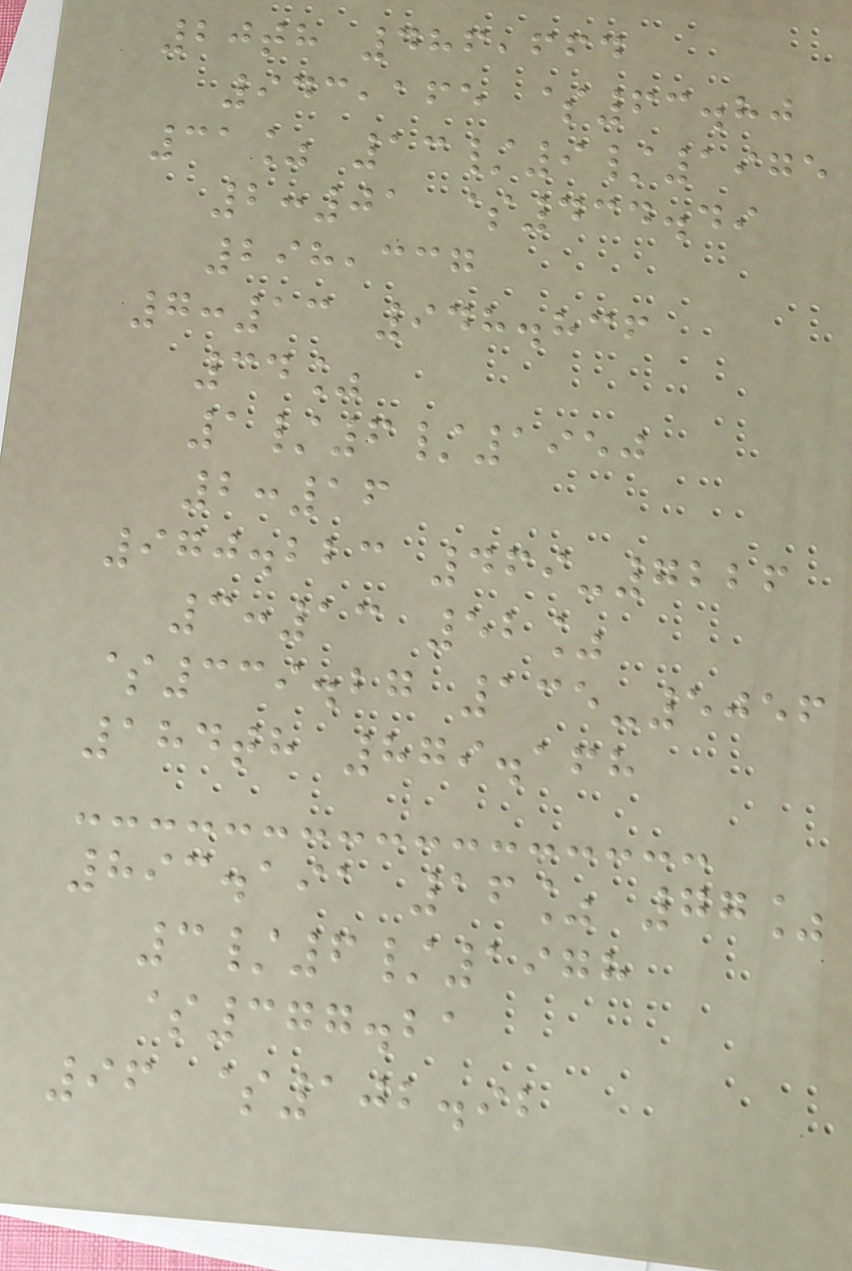20th 486,664
943,165 $63.80
31% 13/9/1975
2:01 $434.49
298,337
7:13 948.836
34%
1/6/1950
2:16
970.223 469-7226
3:13 52%
$339.27 135-5056
184th 879.168
893.191 16% 77%
3/6/1978
$377.21
96 $102.92
